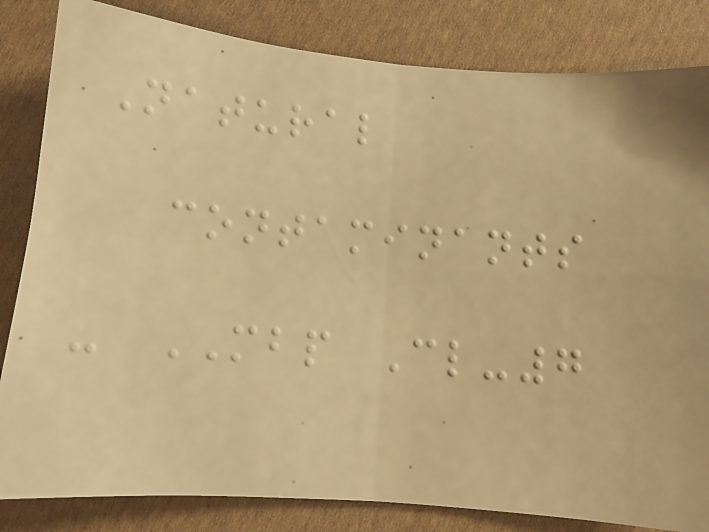Natural
contaminants
- MBP Cl-7
